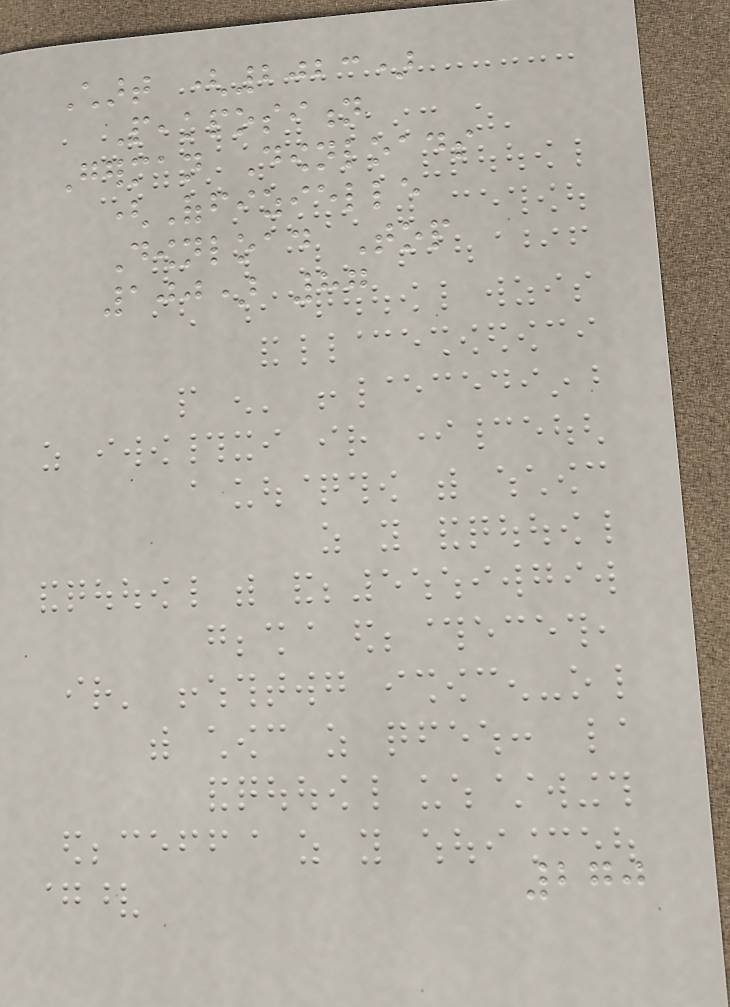Chart (2023)
Peakposition
German Downloads
(Offizielle
Download Top
100) 87
270
